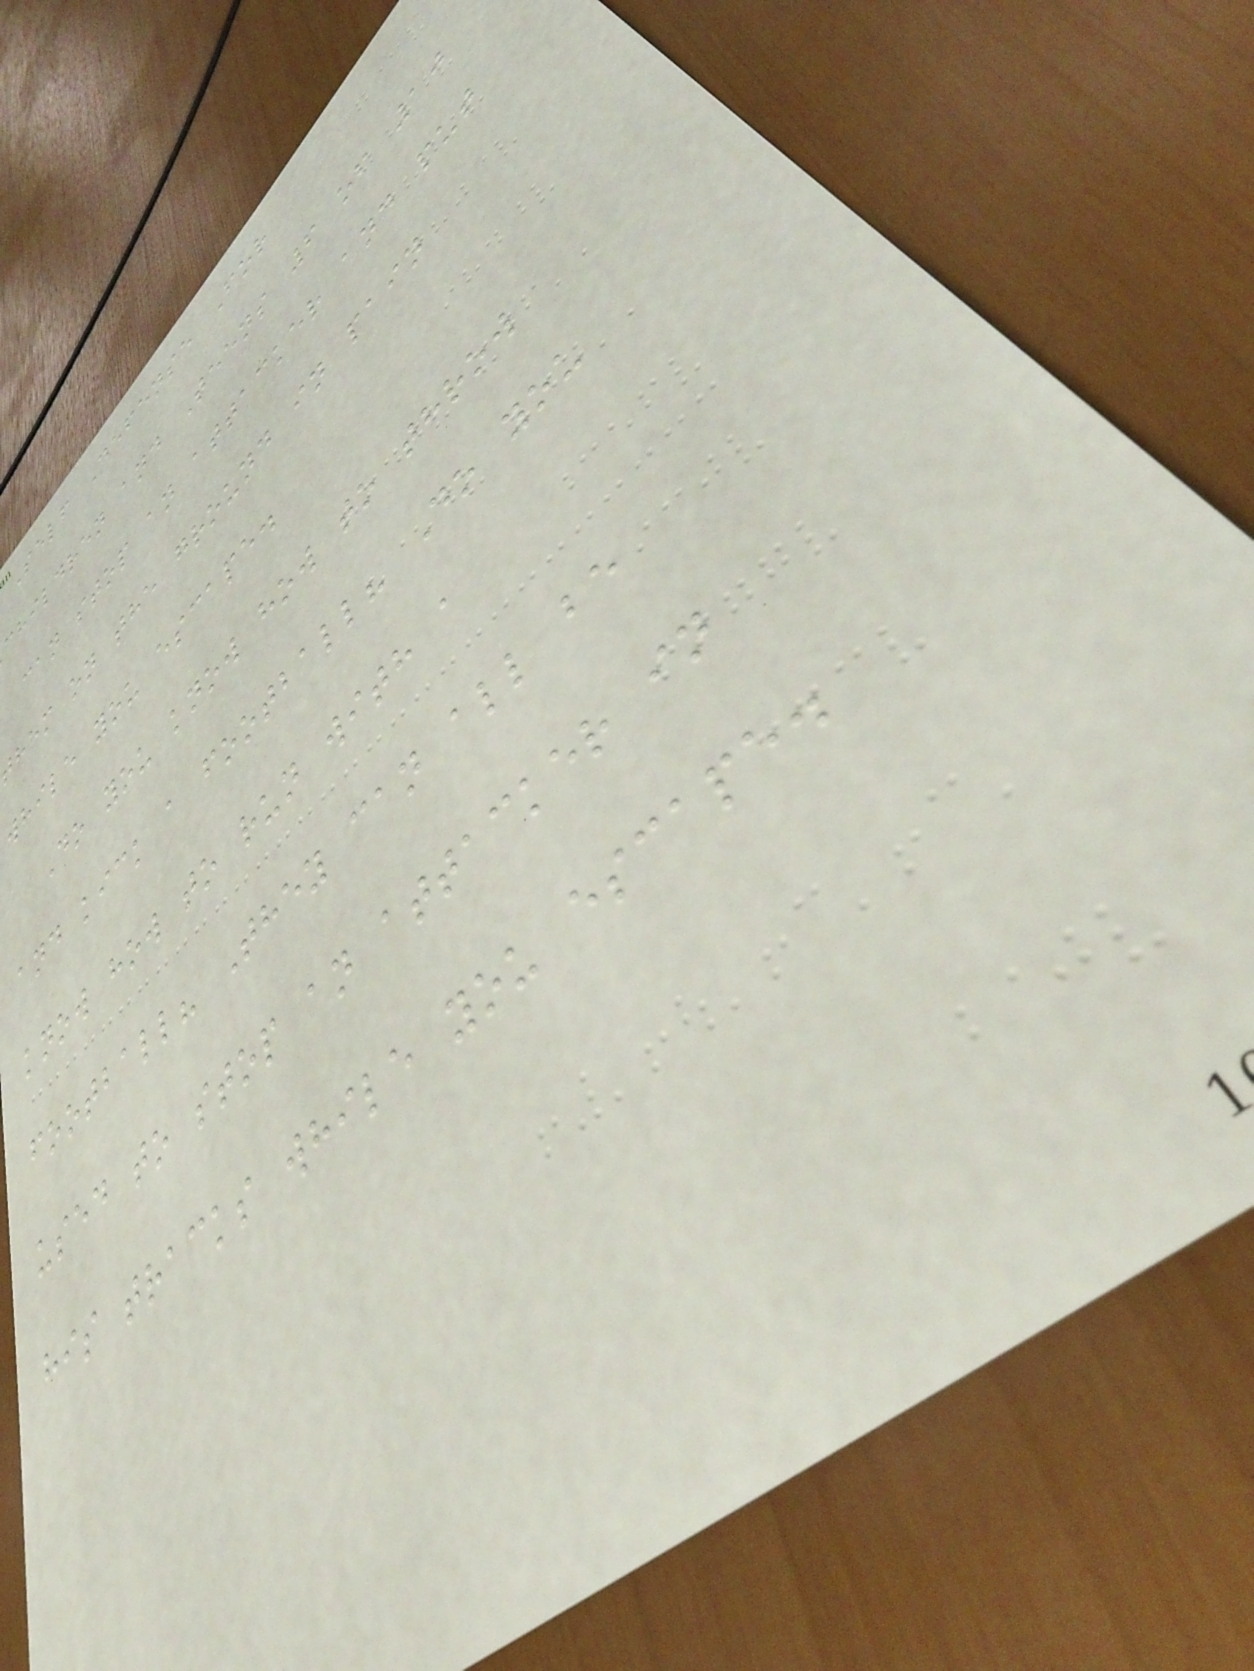Self Defense For
children and Teens 6 of 10
can stop an attacker and put
them on the ground in pain
while you escape.
Do you know how to throw
and kick a football? Do you
know how to run with a
football? They can all be
used to stop an attacker in
his tracks while you escape.
